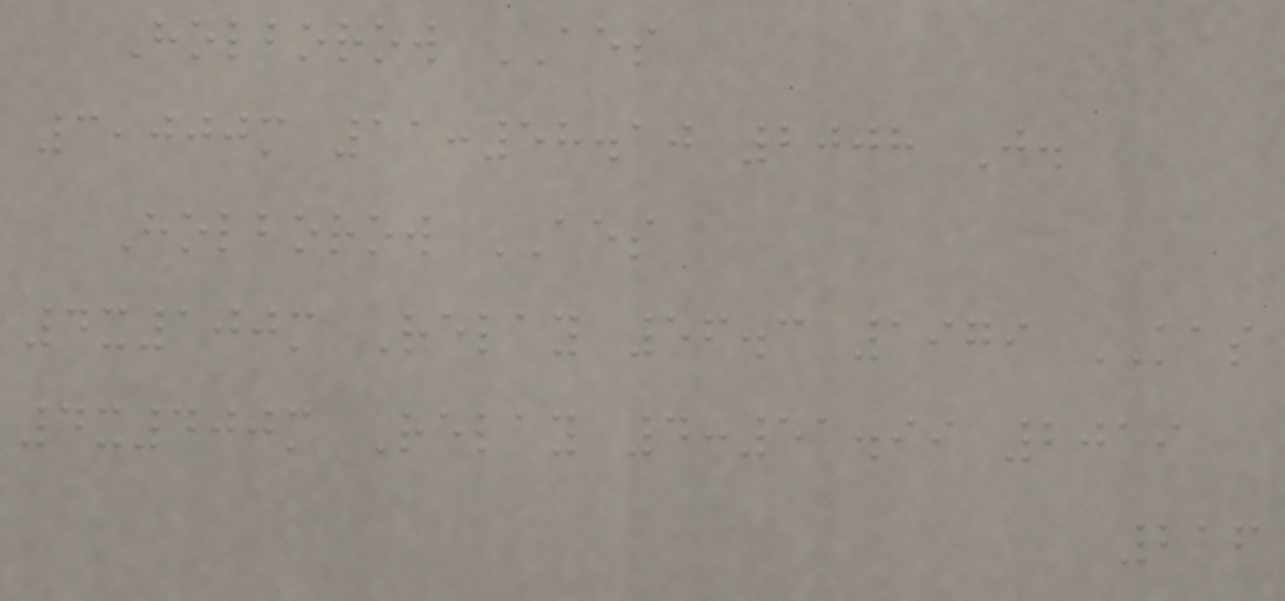Holborow AES
3,000m 11:58.10 2008 J.
Holborow AES
4x100m Relay 56.3 1979 KAS
4x400m Relay 4:51.99 2019
216
